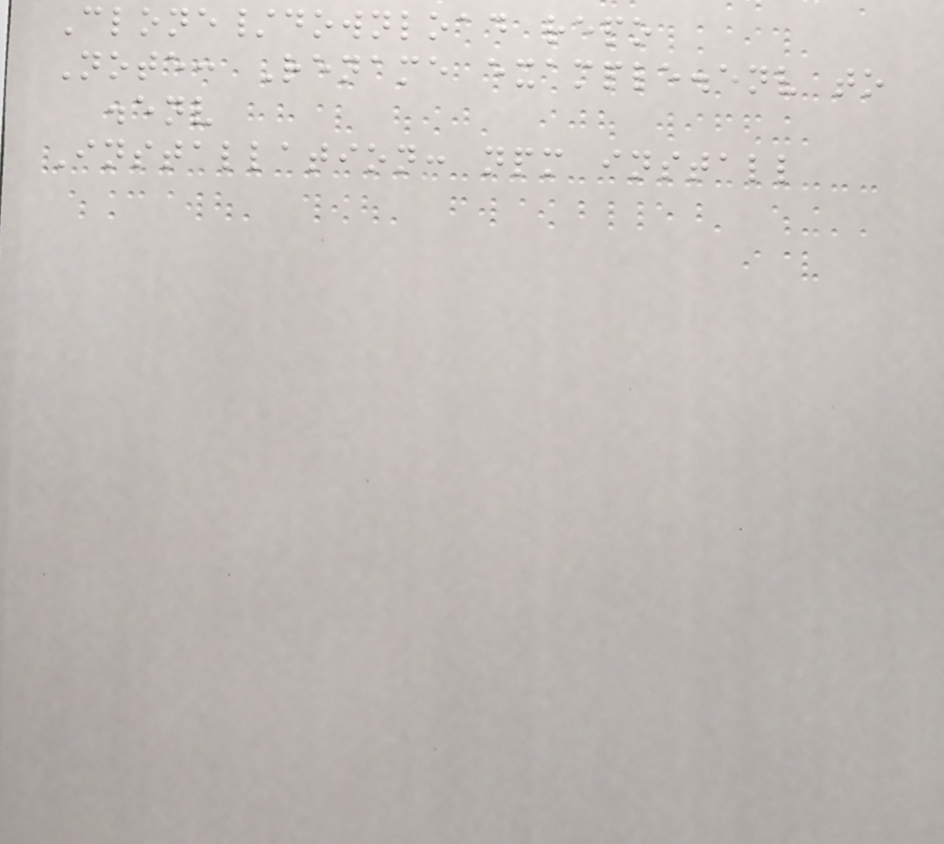Clone/download repo
Note: Rename example.env to
.env
Installation: npm install
